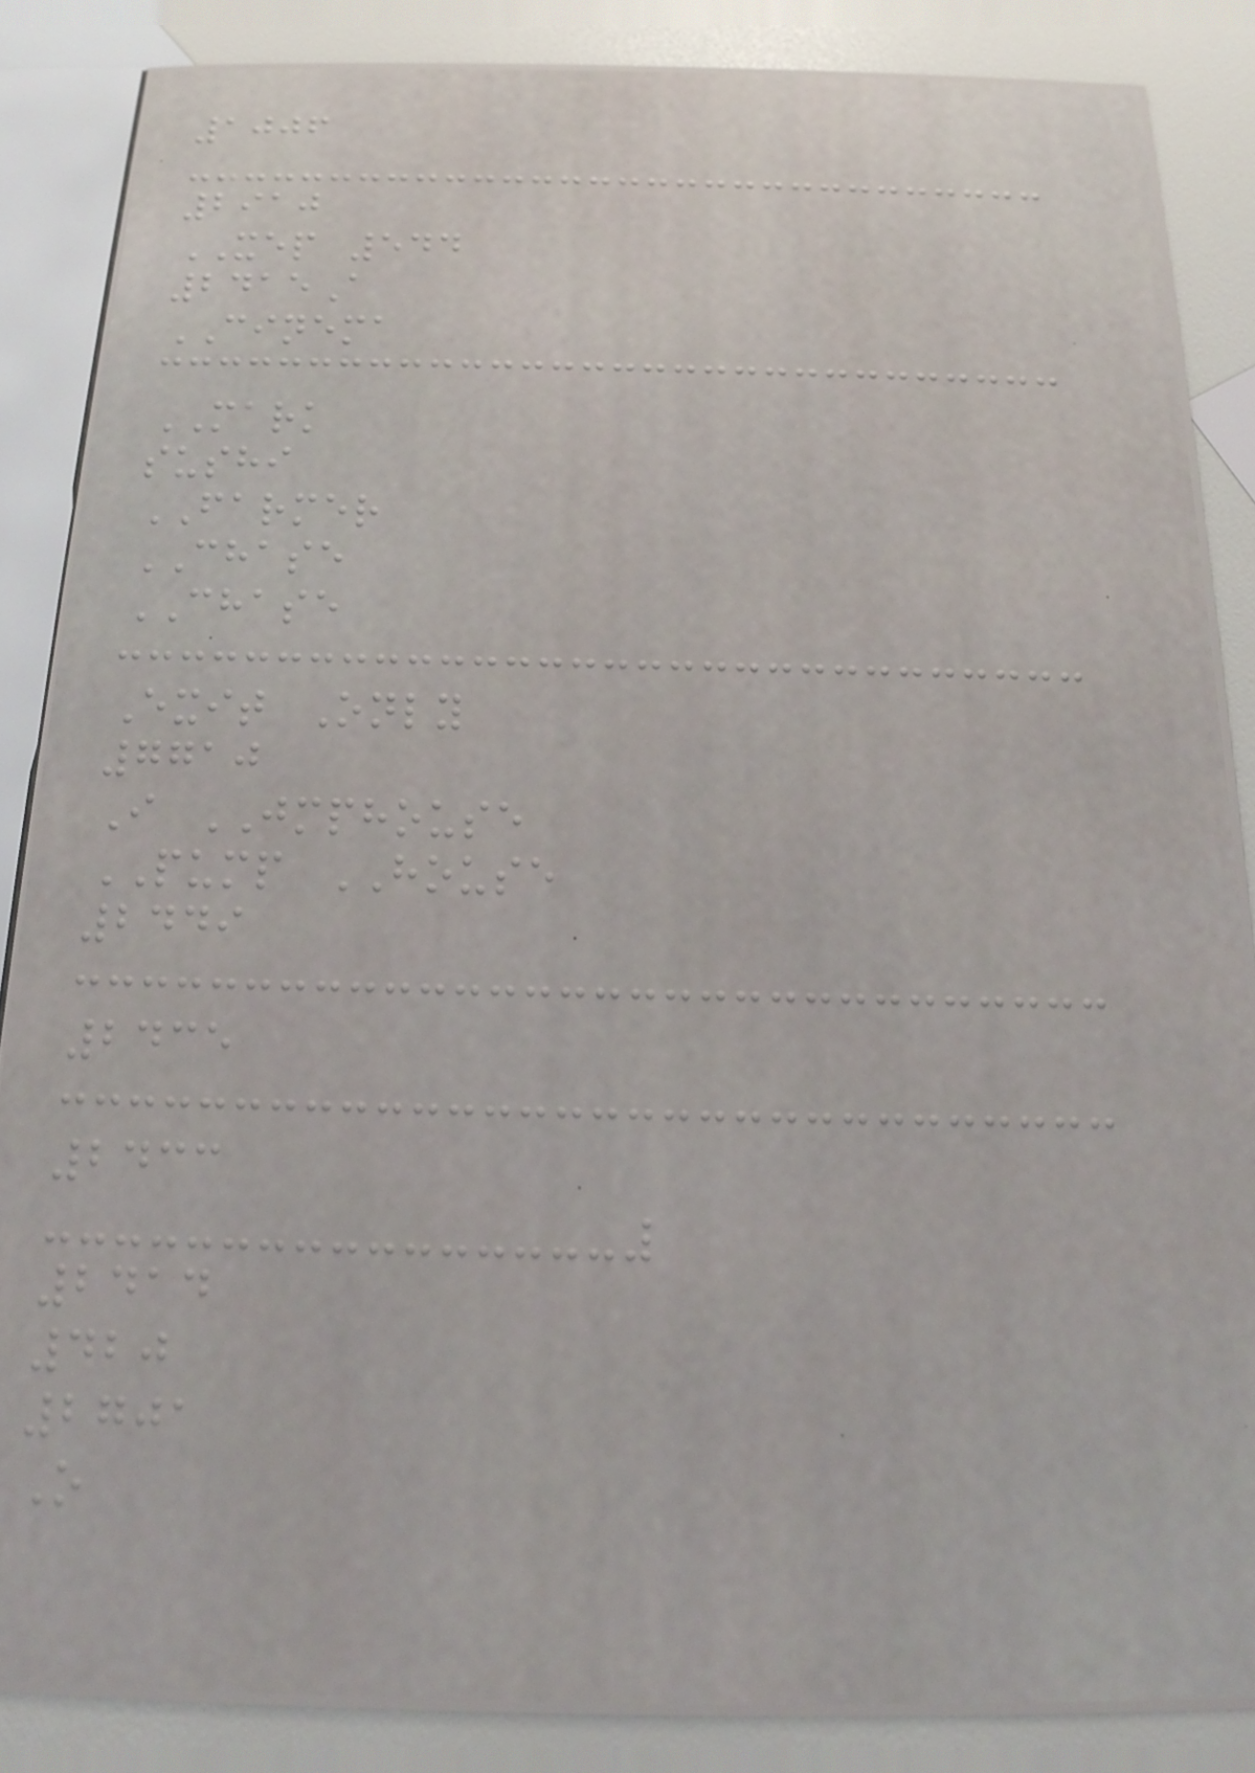1006
2910
XEP 544
2415A
CINEMA
MARK
sushi
FARMER
CHASE
CHASE
Exit Only
7710
I JMPHOUSE
PUMP HOUSE
2449
2435
2433
2414
420
2701
O
